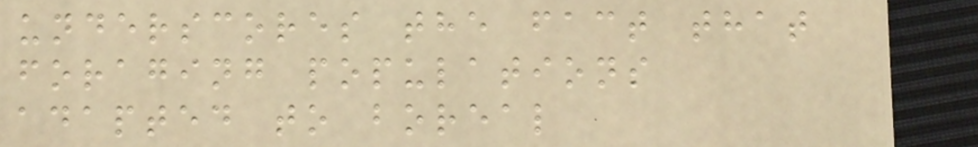underscores the fact that
foraging populations
adapted to boreal
